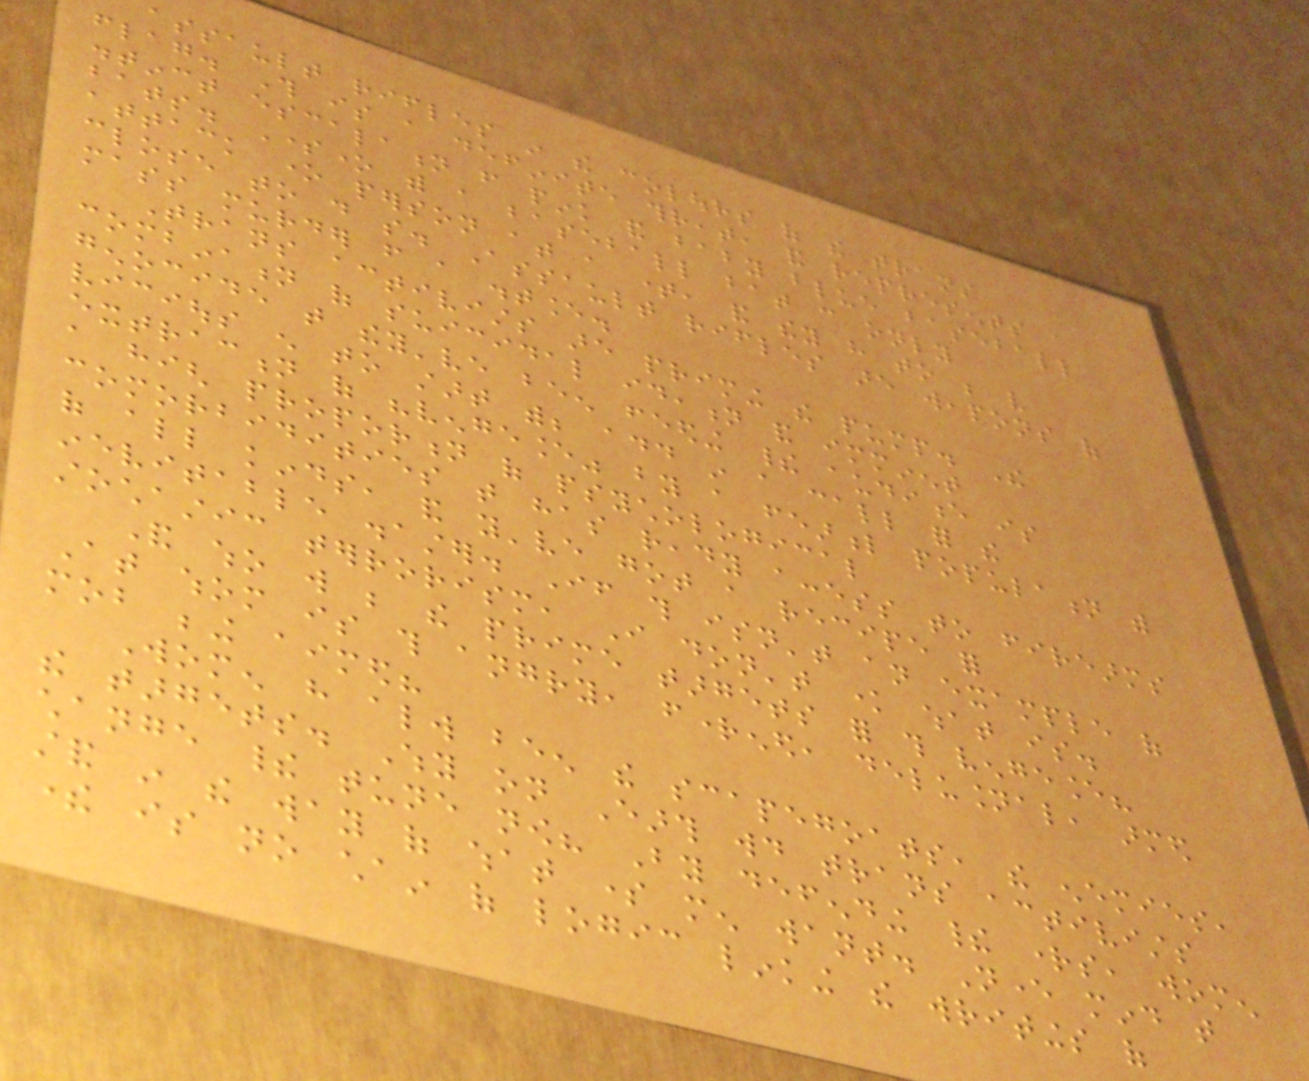assault rifles in the colours of the trans
flag. This is a definite threat, and represents a
distinct escalation from pink and baby blue baseball
bats. Someone with a baseball bat can only
attack one person at a time, and they have to be very
close to do so. Assault rifles are weapons of
mass murder from a distance.
Trans activists are priming the pump. The
combination of suicidal ideation and imminent
genocide that they've been feeding their audience is
vicious enough to start with; add in a call for the
extraction of "vengeance" by a fearful population with
a high proportion of psychological
comorbidities that has ready access to firearms
of all kinds, and you've got a recipe for
inevitable disaster. If this isn't an example of
stochastic terrorism, I don't know what is.
And who will be the prime targets for this vengeance?
At whom is this angry, frightened, delusional, armed
mob being aimed?
Women have always been the scapegoats, the enemies,
the targets. Why on Earth would trans activists
change their tune now? By defending their rights, women
stand in the way of what some men want. Never mind that
there is no chain of logic linking the writings of
